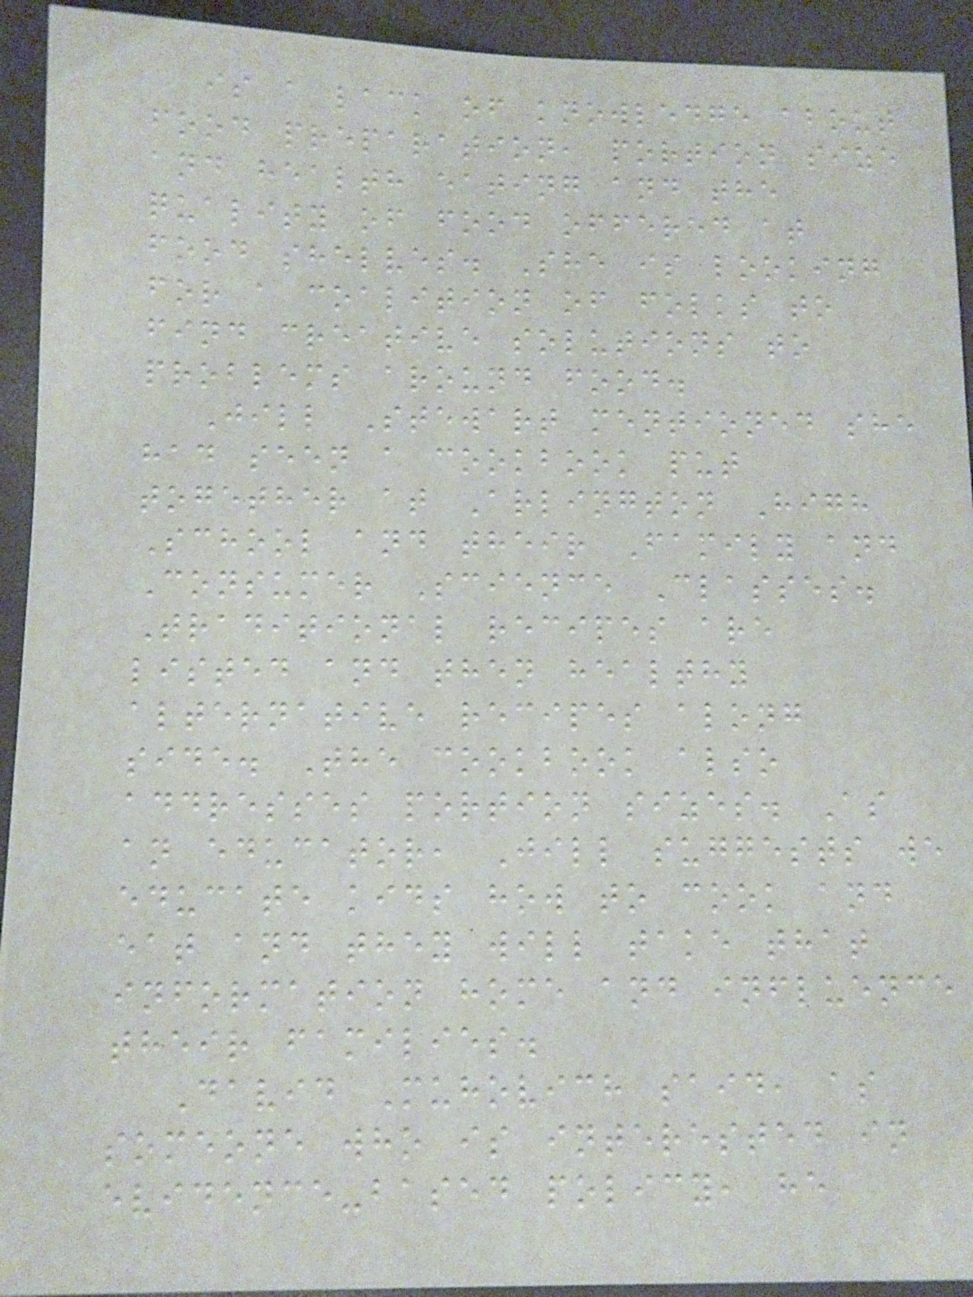is a lack of knowledge about
food preparation, portion size
and health eating and the
quality of food offered at
food shelves. She is looking
for a coalition of folks to
find creative solutions to
problems around food.
Jill Stewart mentioned she
had seen a cookbook put
together at Arlington High
School and their Family and
Consumer Science Classes.
Traditional recipes are
listed and then healthy
alternative recipes along
side. The cookbook also
addresses portion sizes. As
an educator, Jill suggests we
educate kids how to cook and
eat and they will take that
information home and influence
their families.
David Muhovich said, as
someone who is interested in
evidence-based policy, he
